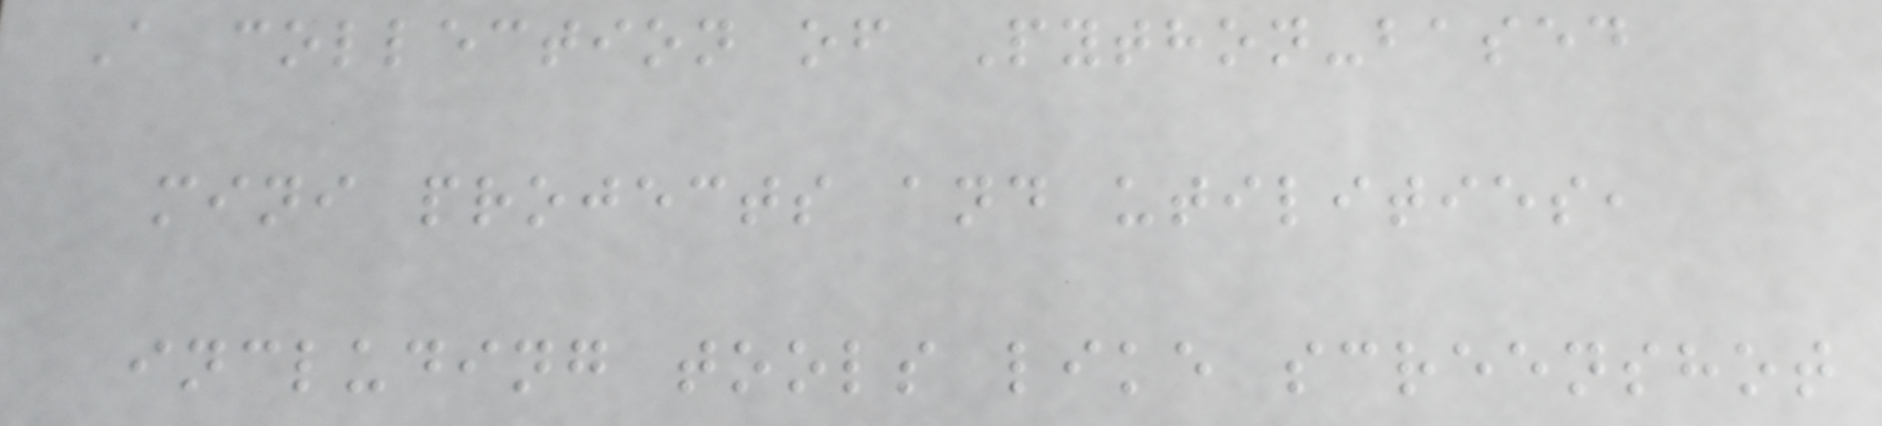A collection of Python-based
mini projects and utilities,
including tools like screenshot
